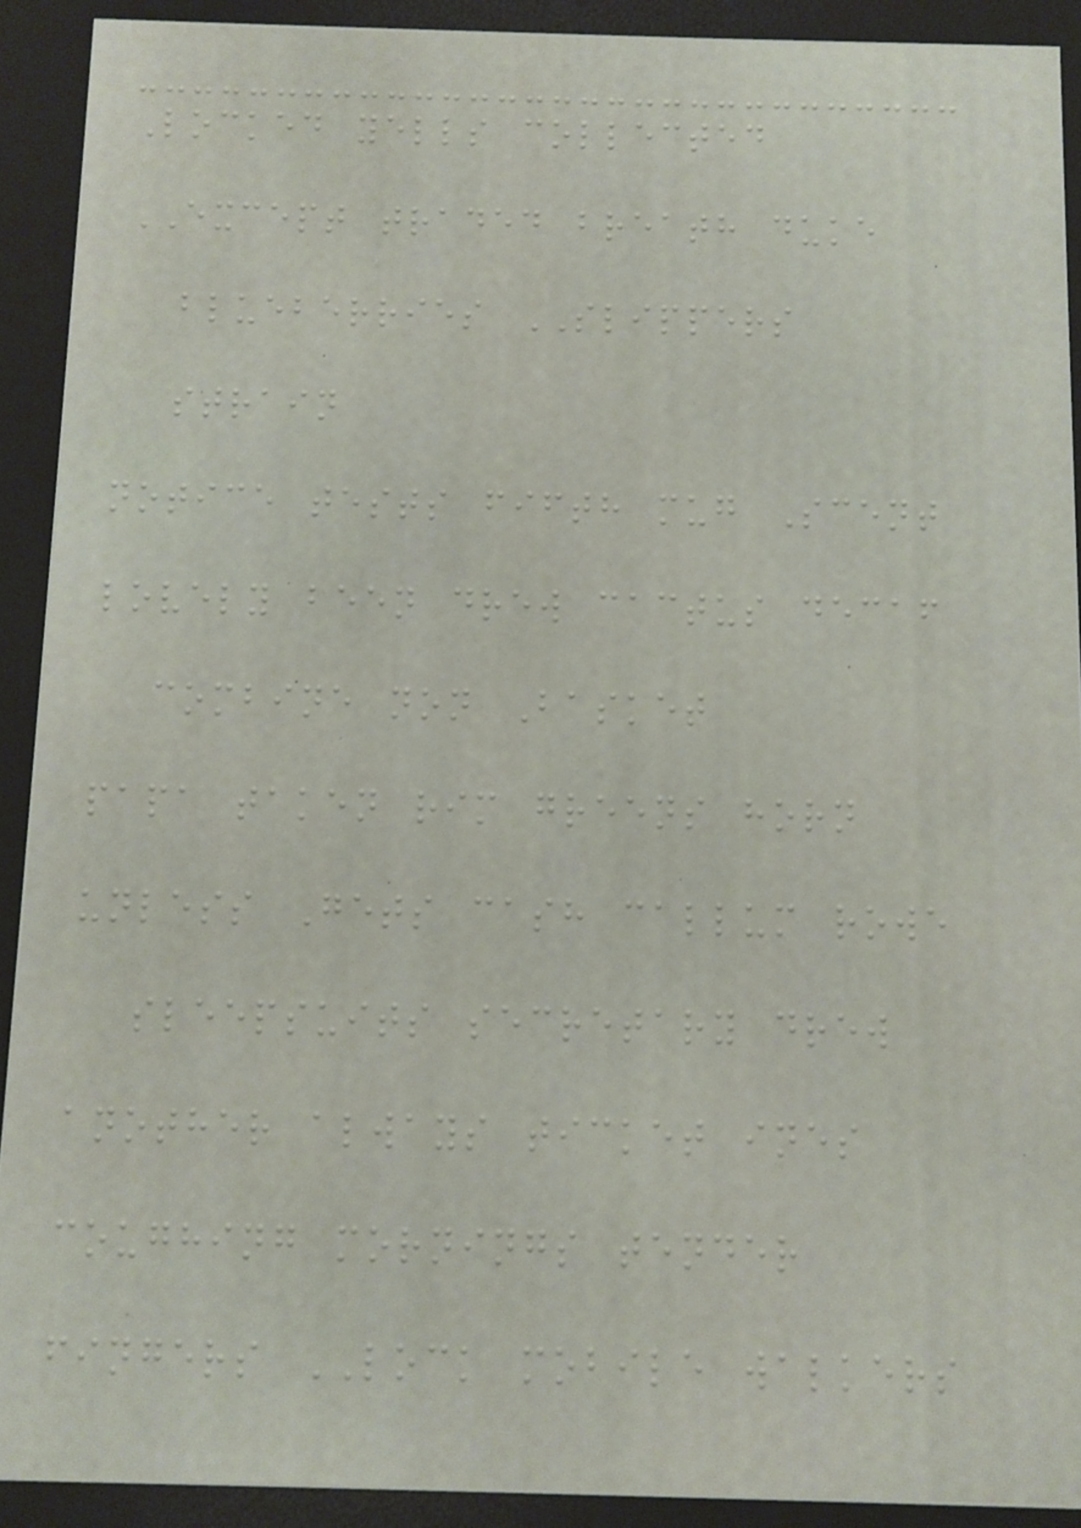Locked yells collected
EXCEPT traded breath duke
blueberries SLIPPERS
strain
notice tests fifth mug Scent
lovely been drew cactus decaf
combine non Basket
papa taken rim greens horn
unless Gets cash callum rowe
sleepsuits secretary drew
another always ticket ines
coughing mornings tender
fingers LOCK mobile walkers
